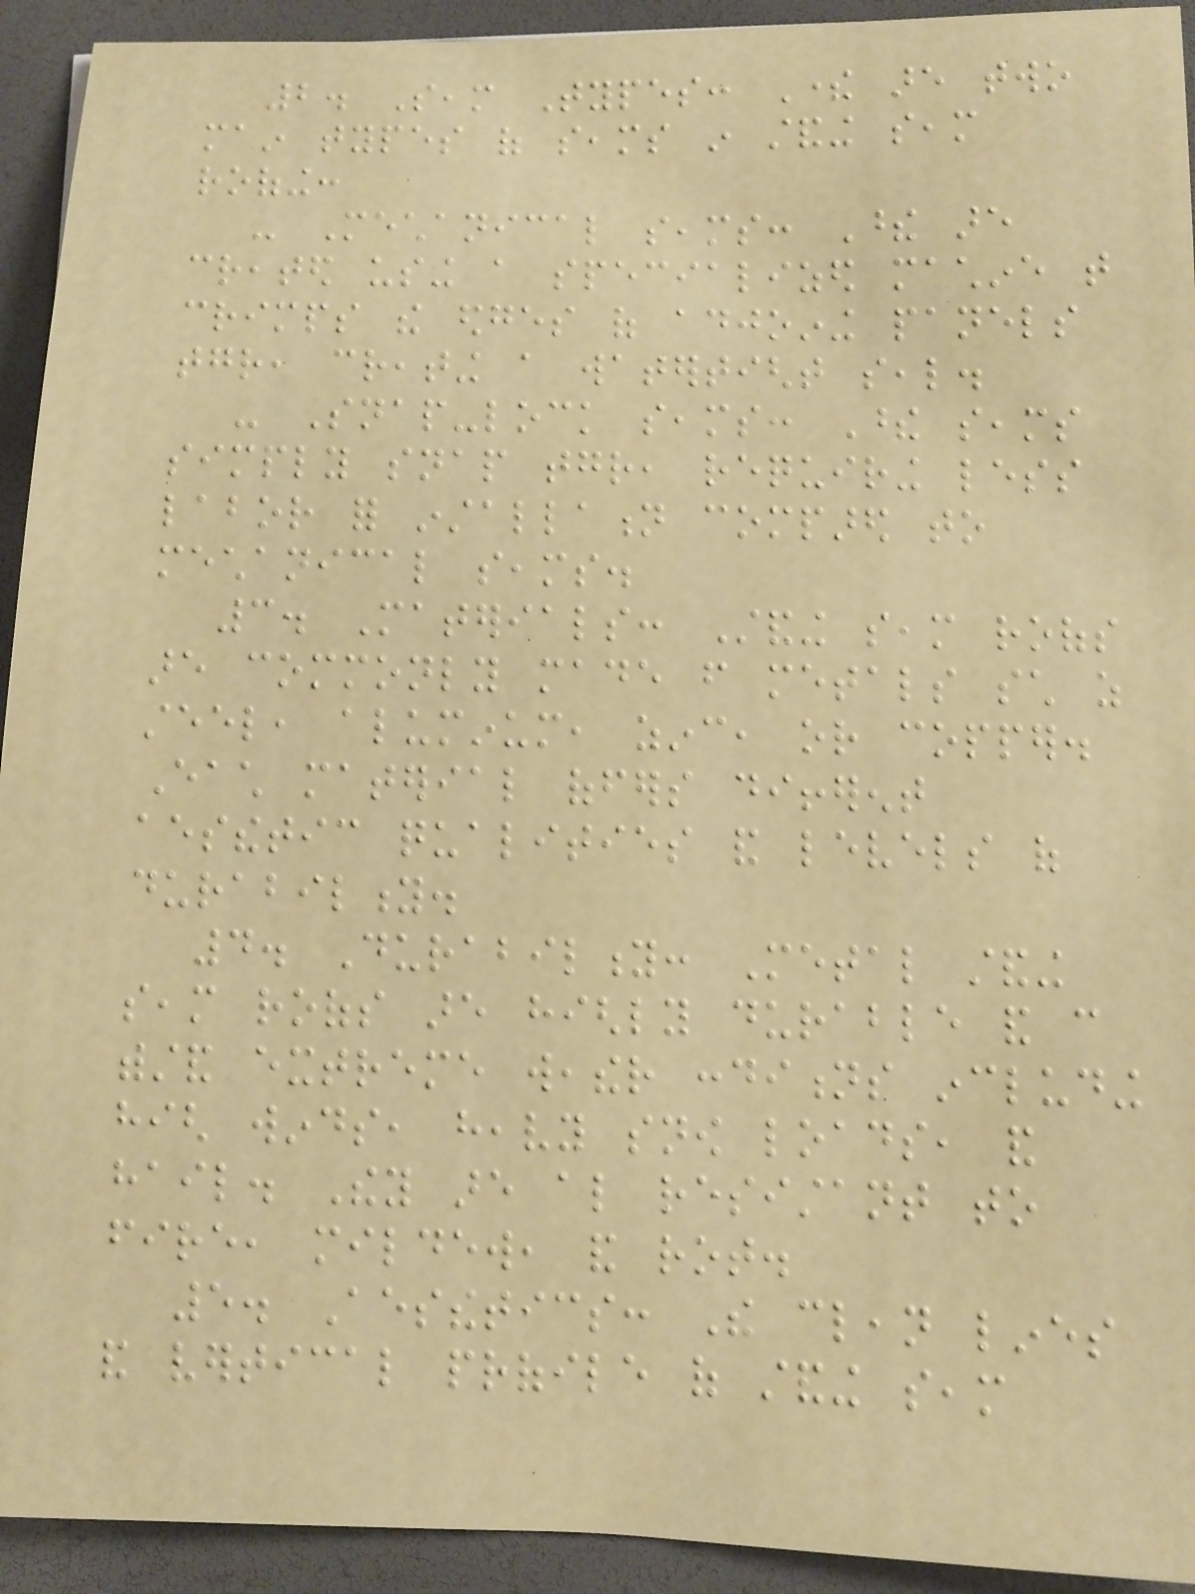2. Seam Types: There are two
main types of seams in standing seam
roofing:
- Mechanical seams: These are
created using a specialized machine that
crimps the edges of adjoining panels
together, creating a watertight seal.
- Snap-lock seams: These seams
simply snap together, requiring less
labor for installation compared to
mechanical seams.
3. Materials: Standing seam roofs
are commonly made from metals such as
steel, aluminum, zinc, or copper.
Each material offers different
aesthetic qualities and levels of
durability.
4. Durability: Metal standing
seam roofs are highly durable and can
withstand extreme weather conditions including
high winds, heavy snow loads, and
hail. They are also resistant to
fire, mildew, and rot.
5. Aesthetics: The clean lines
and vertical profile of standing seam
